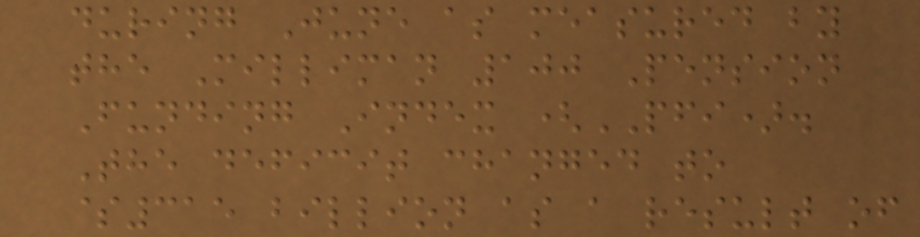during June as measured by
the Milliman 100 Pension
Funding Index (PFI).
The deficit changed to
$315 billion as a result of
